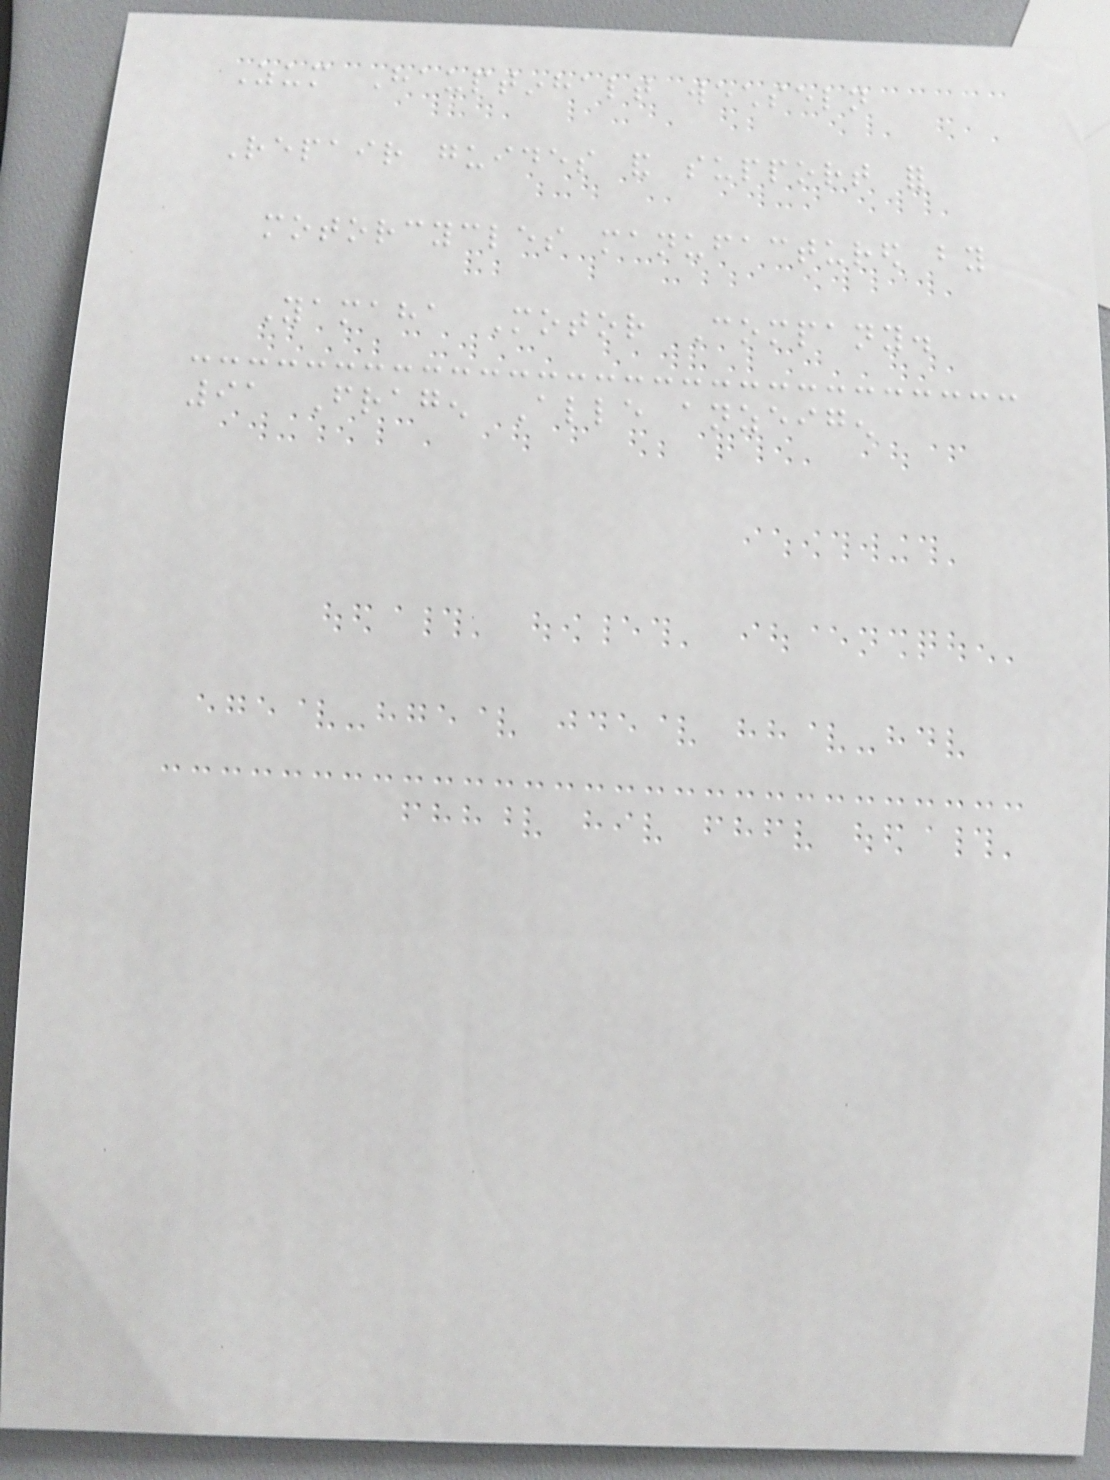Zum Hauptinhalt wechseln
Repair guides and support for
motorcycles manufactured by
Yamaha Motor Company.
91 Fragen Alle anzeigen
